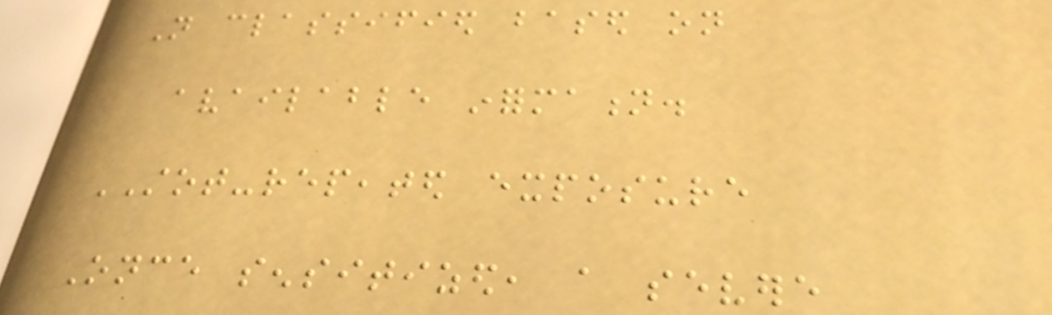Not classified based on
available information.
STOT-repeated exposure
Once sensitized, a severe
